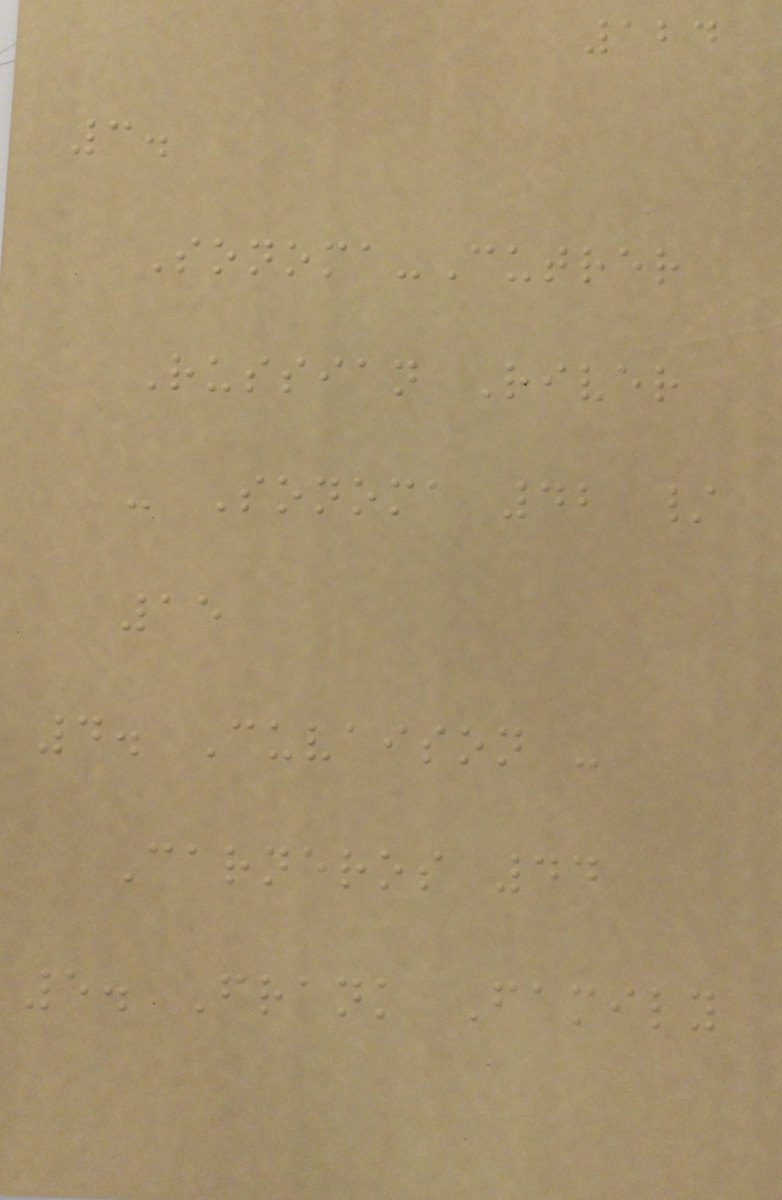124
3.
Sonoma-Cutrer
Russian River
- Sonoma 42 /
15
4. Cuvaison -
Carneros 44
5. Frank Family
